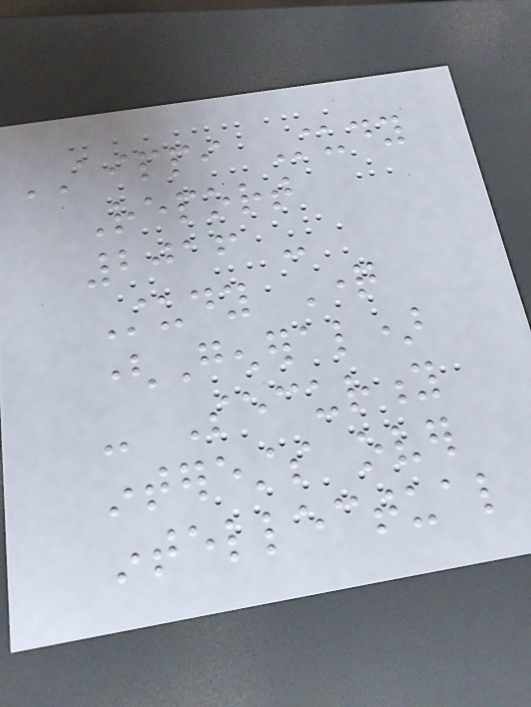AIPPI Study
Report
2016 -
Study Question
(General)
- Security
interests over
intellectual
